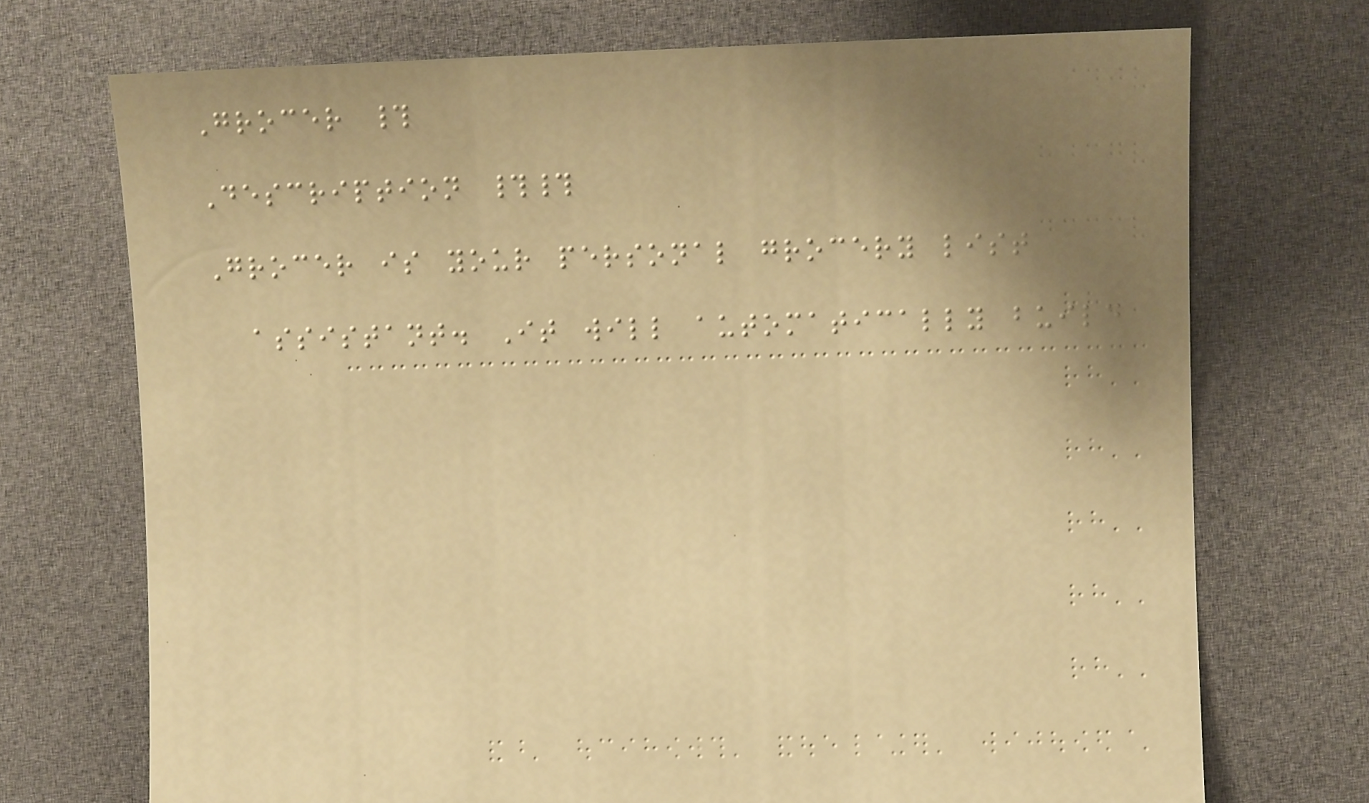Grocer #
Description ##
Grocer is your personal grocery list
assistant. It will automatically build
